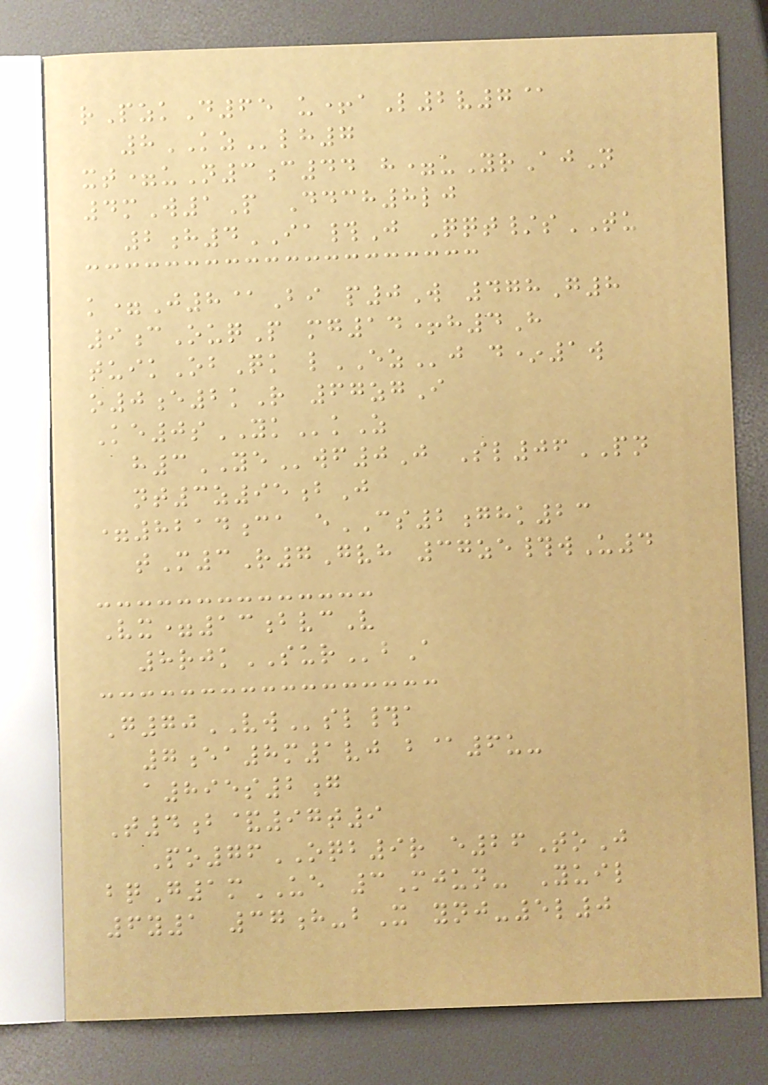rPzkD65 u+aL2v7@
8KZlh7
xt=uN3c44 h=uYrAjN
4mW1P Ddch8lj
2h4IA#J Qqt/sTU
k=J8@Bi p0W 478G8
9cOuqP mg14+h4H
tuikObQk lEZj d*1w
o0e2kR 67zgI
Ke0sYKkZ
h3YEwf0J Sl06PN
nt3z95bJ
=8214ca eCS2ghk23
tM3R7Gvh 37ze#wU4
Vx=13bvcV
8rjkSURbA
G70VWsl#a
7ea8m1vj b@6u-
a895s2g
T4b&97t9
Po76OQB9r e26ToJ
bqG1mUE 3Mjun- Yuil
6y1 37h-bX ynj-5l0
